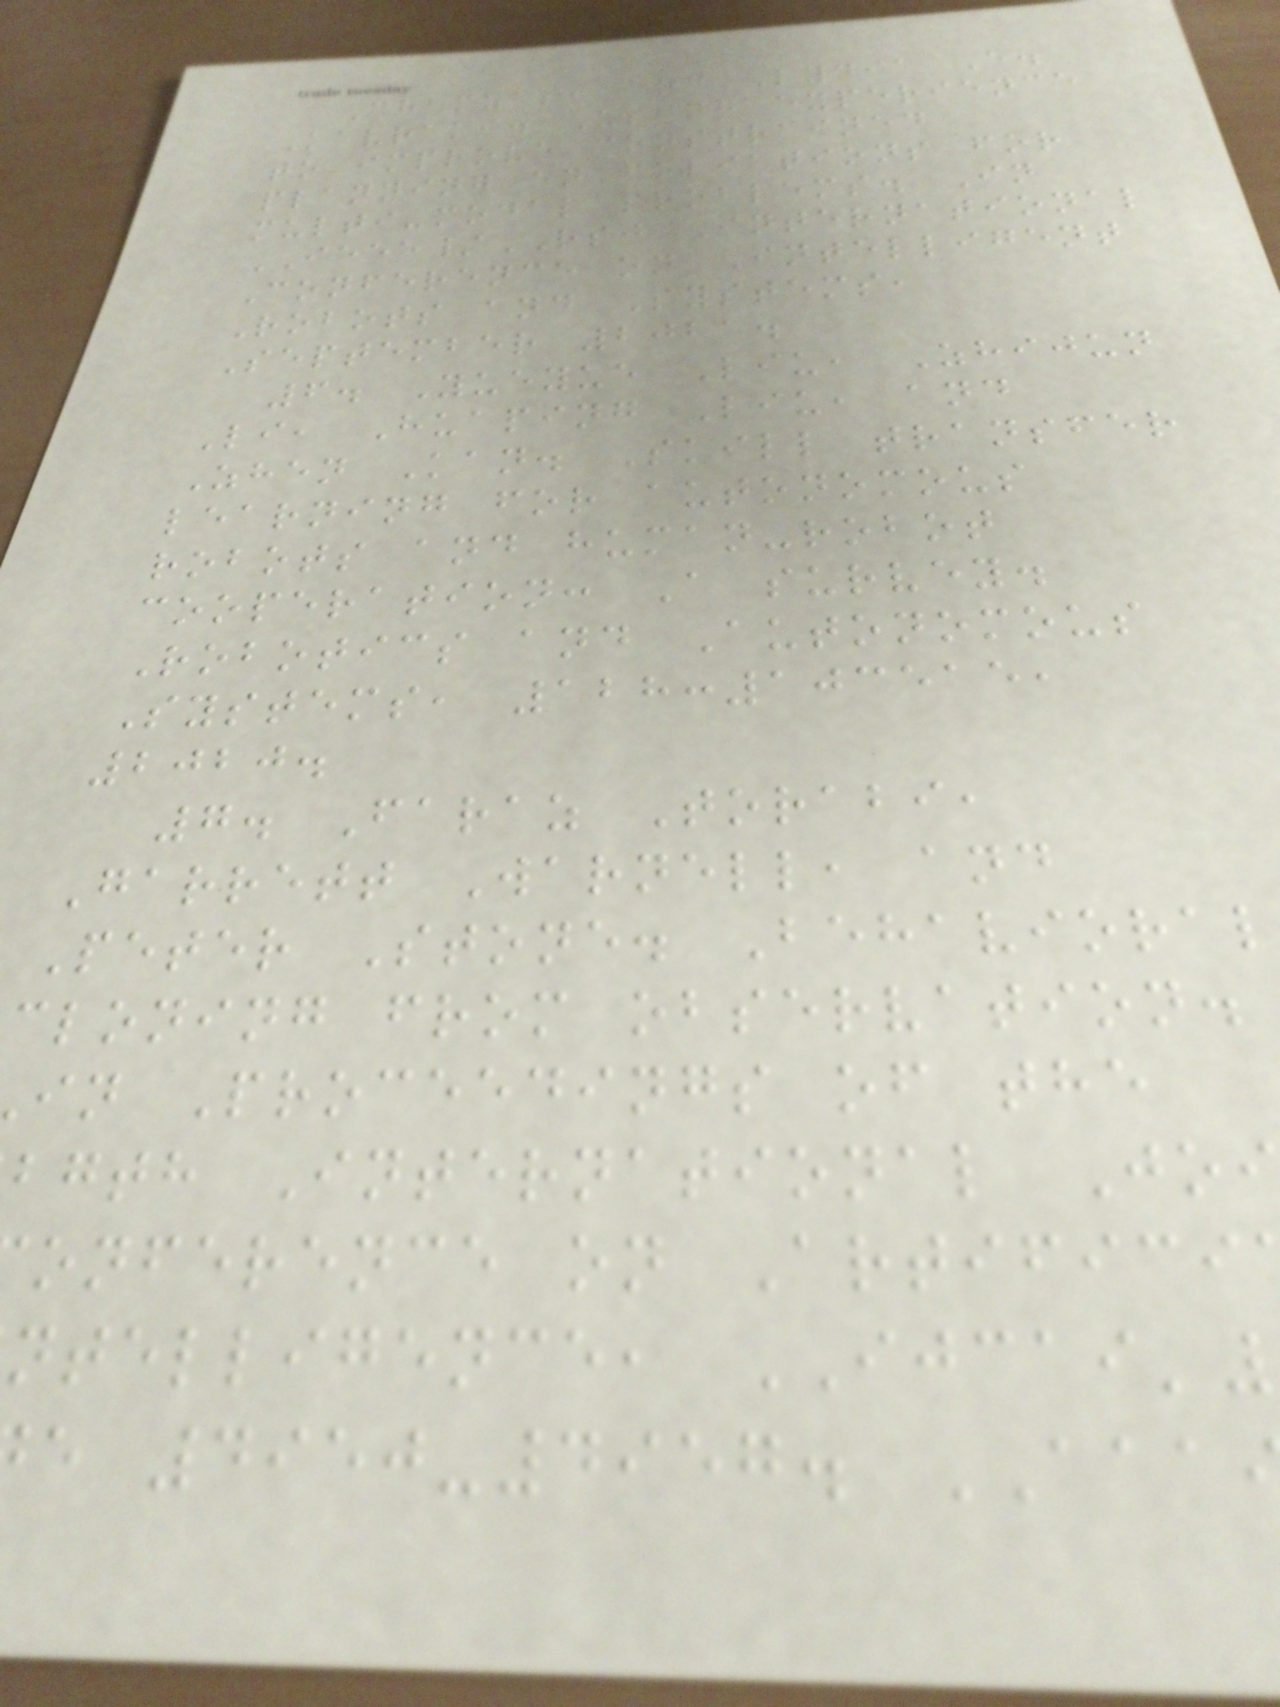Chamzas, and Lydia E.
Kavraki. Using experience
to improve constrained
planning on foliations for
multi-modal problems. In
IEEE/RSJ International
Conference on Intelligent
Robots and Systems,
September 2021.
6. Yueyue Liu, Zhijun
Li, Huaping Liu, and
Zhen Kan. Skill transfer
learning for autonomous
robots and human-robot
cooperation: A survey.
Robotics and Autonomous
Systems, 128:103515,
2020.
7. Faraz Torabi,
Garrett Warnell, and
Peter Stone. Behavioral
cloning from observation.
in Proceedings of the
bgth International Jo
onference on Artifici
ntelligence, IJCAI'
e 4950-4957. AAA
